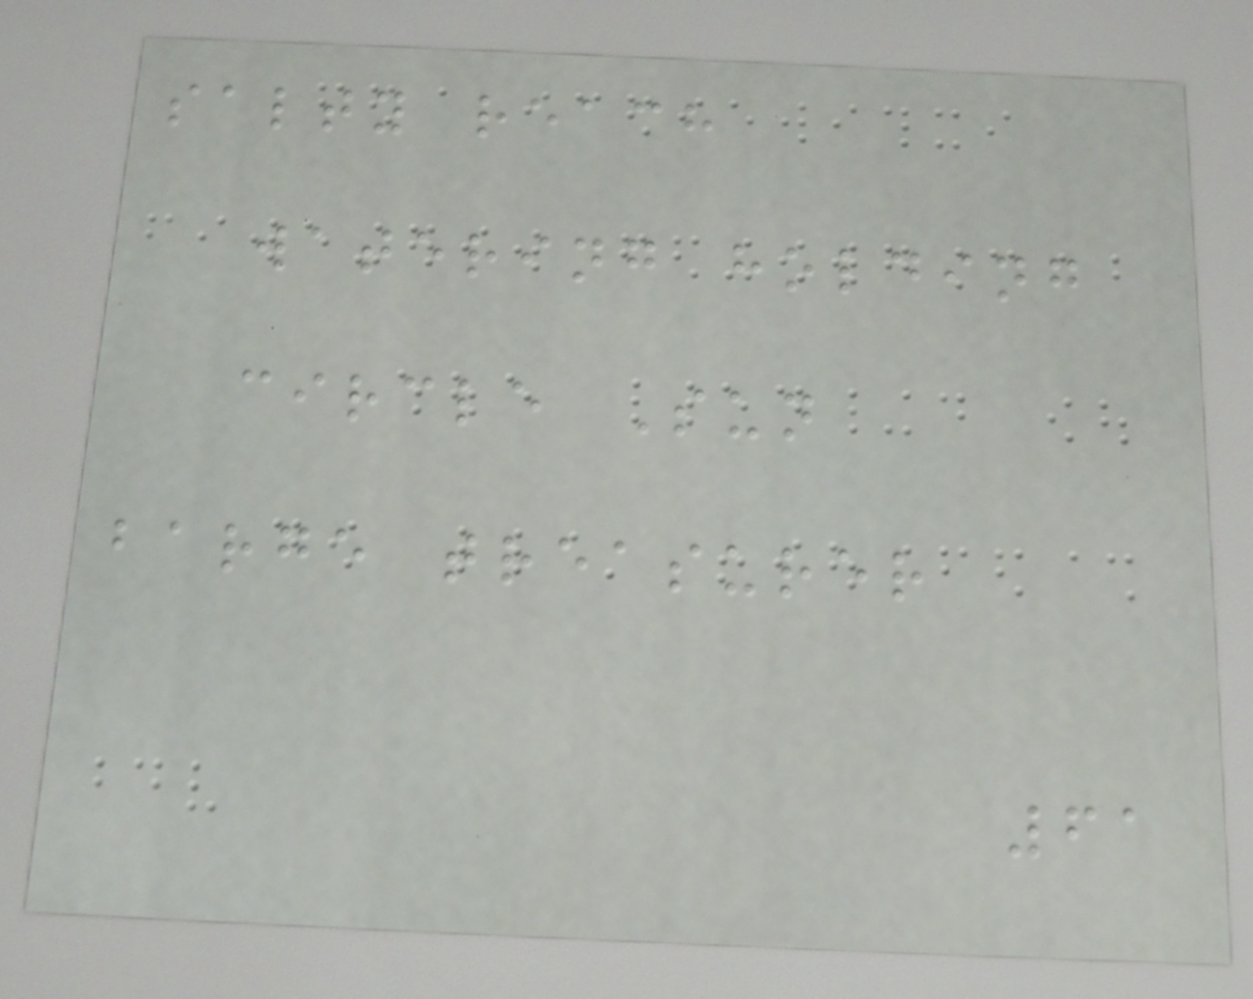salty reach
watering holding
circle Sun
barge treasurer
61
